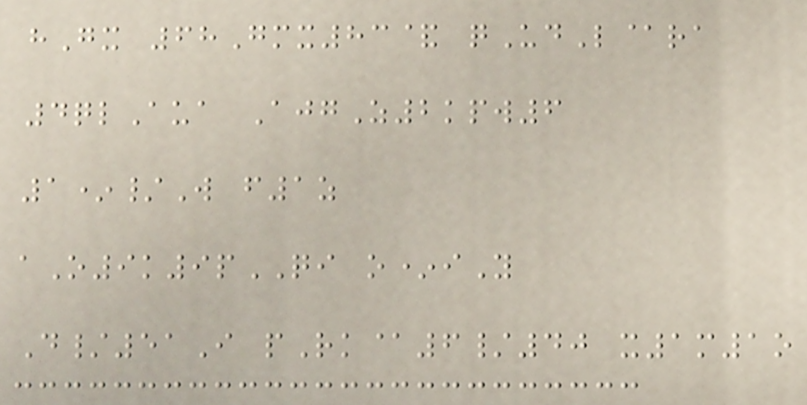hGx 68Gmx83& qUdL@ra
4qlAua AjgZ2kpw6
1*/W f1z
aO9k9pQI o*iY
D/51I pRk@6/40 x1m1o
